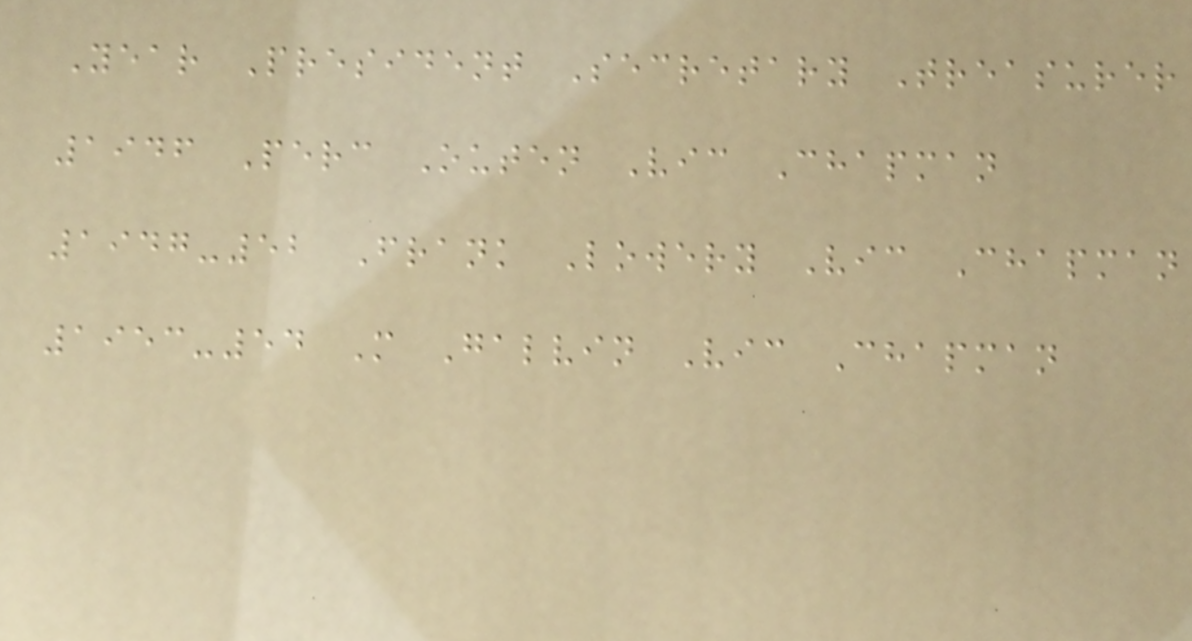Year President Secretary Treasurer
1946 Perc Outen Vic Chapman
1947-52 Frank Lowery Vic Chapman
1953-54 M Galvin Vic Chapman
